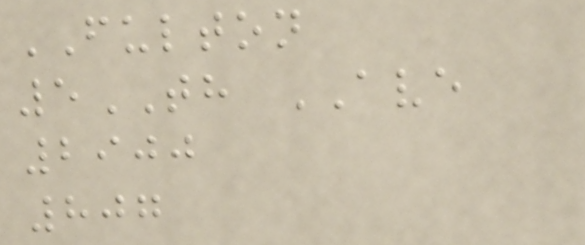FULTON
5TH AVE
2900
807
